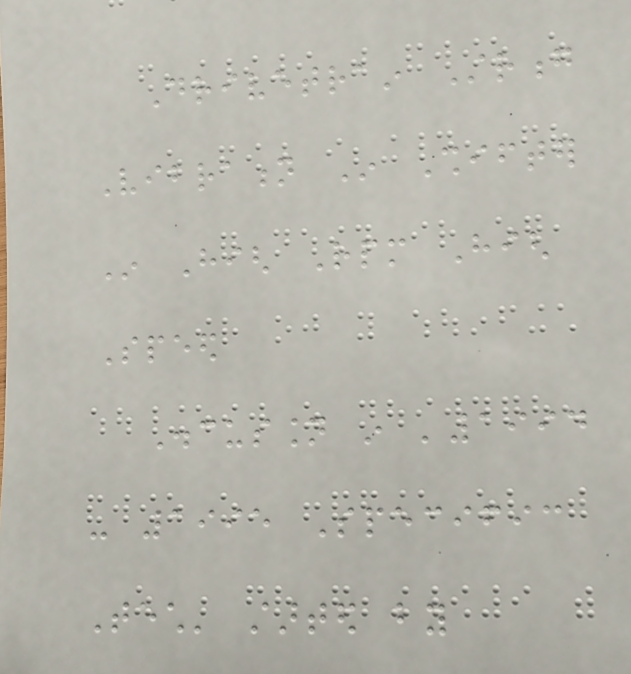Drivetrain Strong
Vibration In Shifter
In High Rpm High
Speed
Discussion in '1994
- 1995 Specific
Tech' started by
